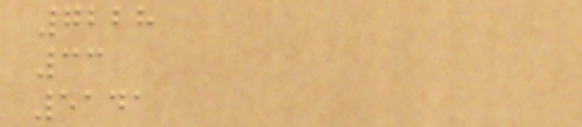7228
33
5141
